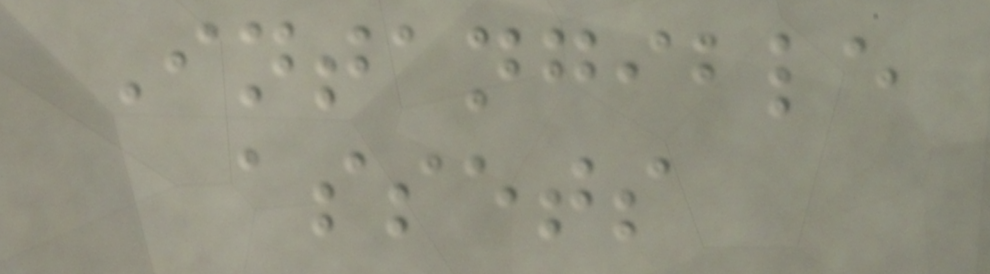Intangible
assets
